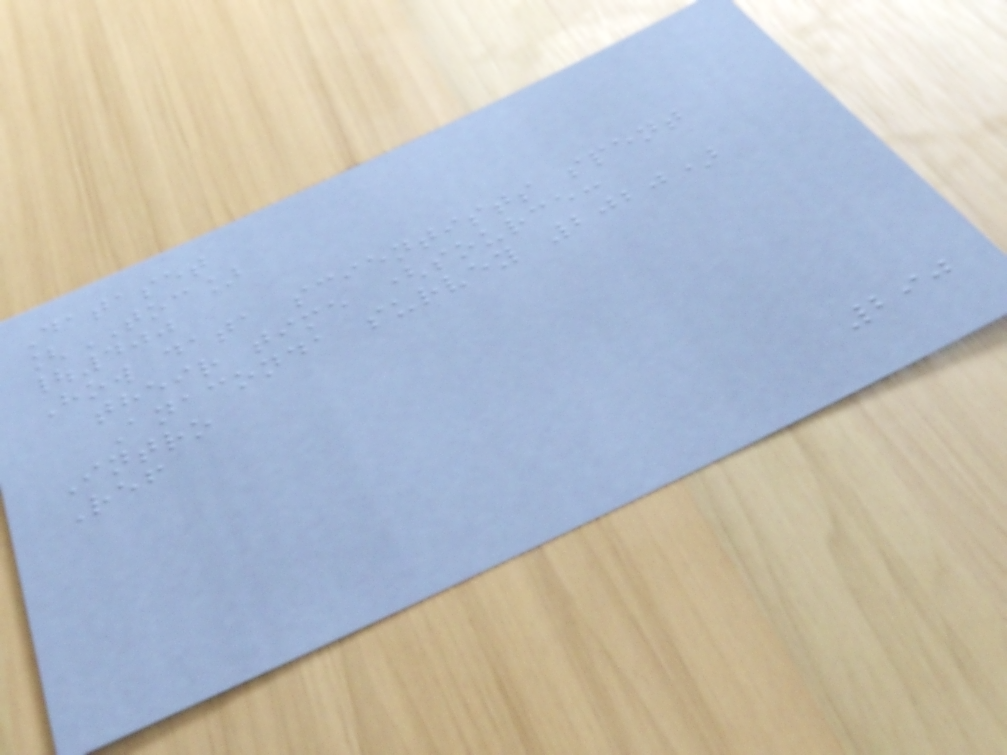Dataset
[TOC]
|400
How data scientists spent
their time (source:
Anaconda survey 2020)
Intro
Ref
290
